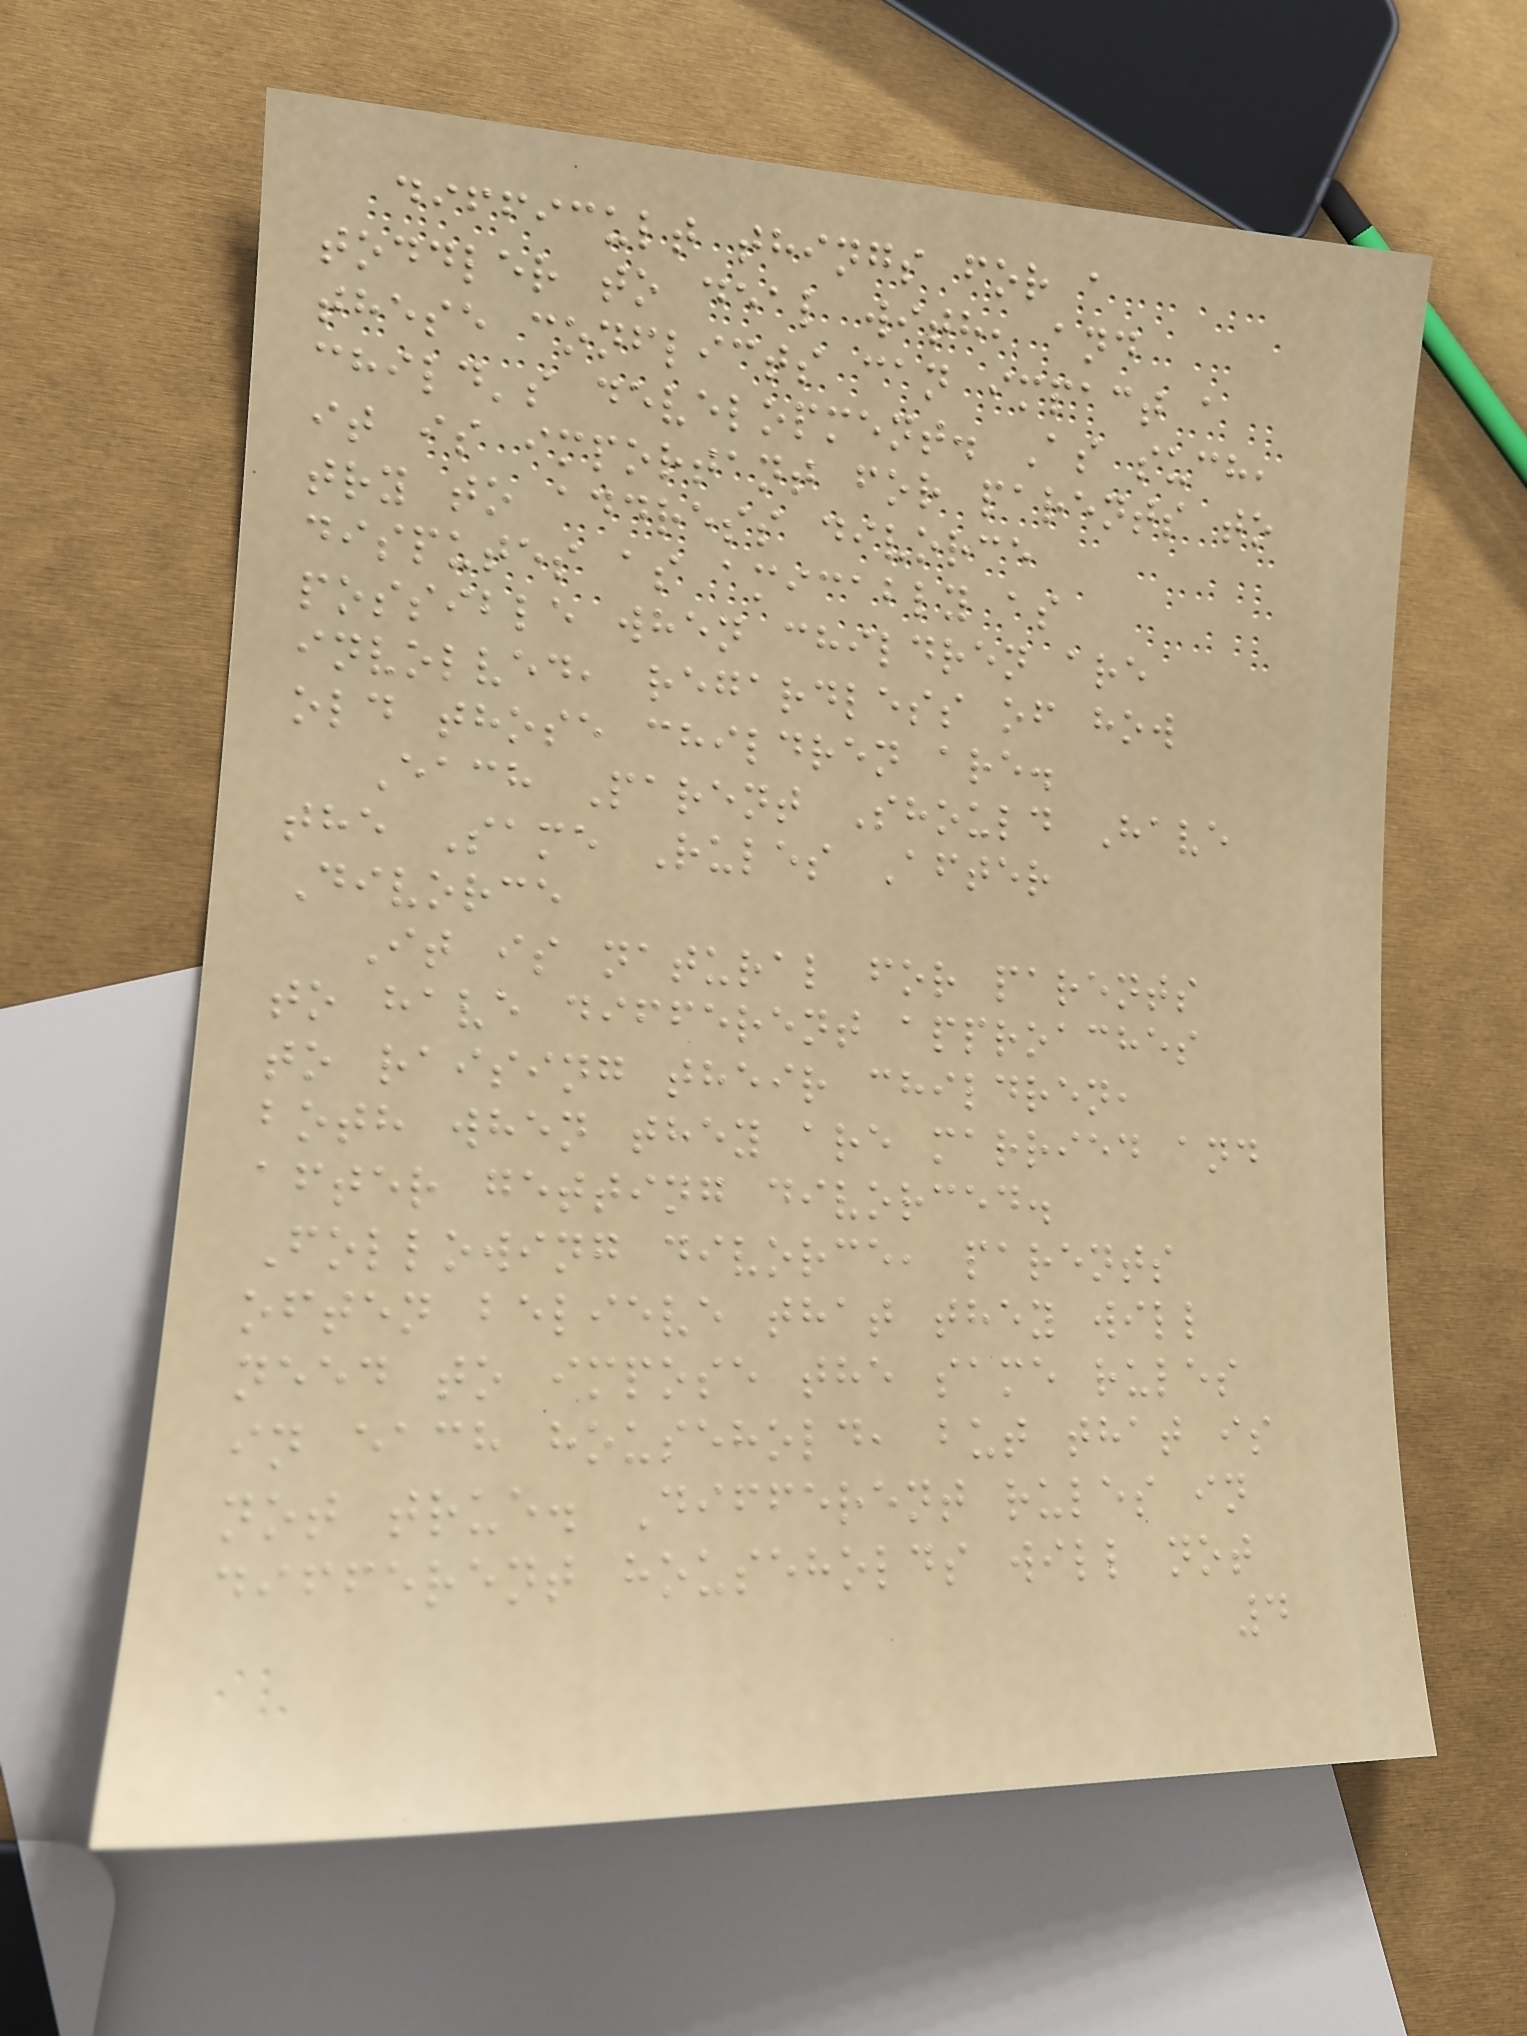difficult things for a
toddler to deal with, and
these conflicts can impact a
child's development. As such,
it is important for parents to
try to address divorce
disputes as amicably as
possible when children are
involved, regardless of how
old those children are.
Each Parent Should Have
the Same Rules After
Divorce
It is natural for parents
to have different approaches
to raising their children,
both when they are married and
after getting divorced.
Following divorce, parents
often believe that they will
need to impose the same rules
in each household, but that is
not true. Different rules in
different households will not
4
